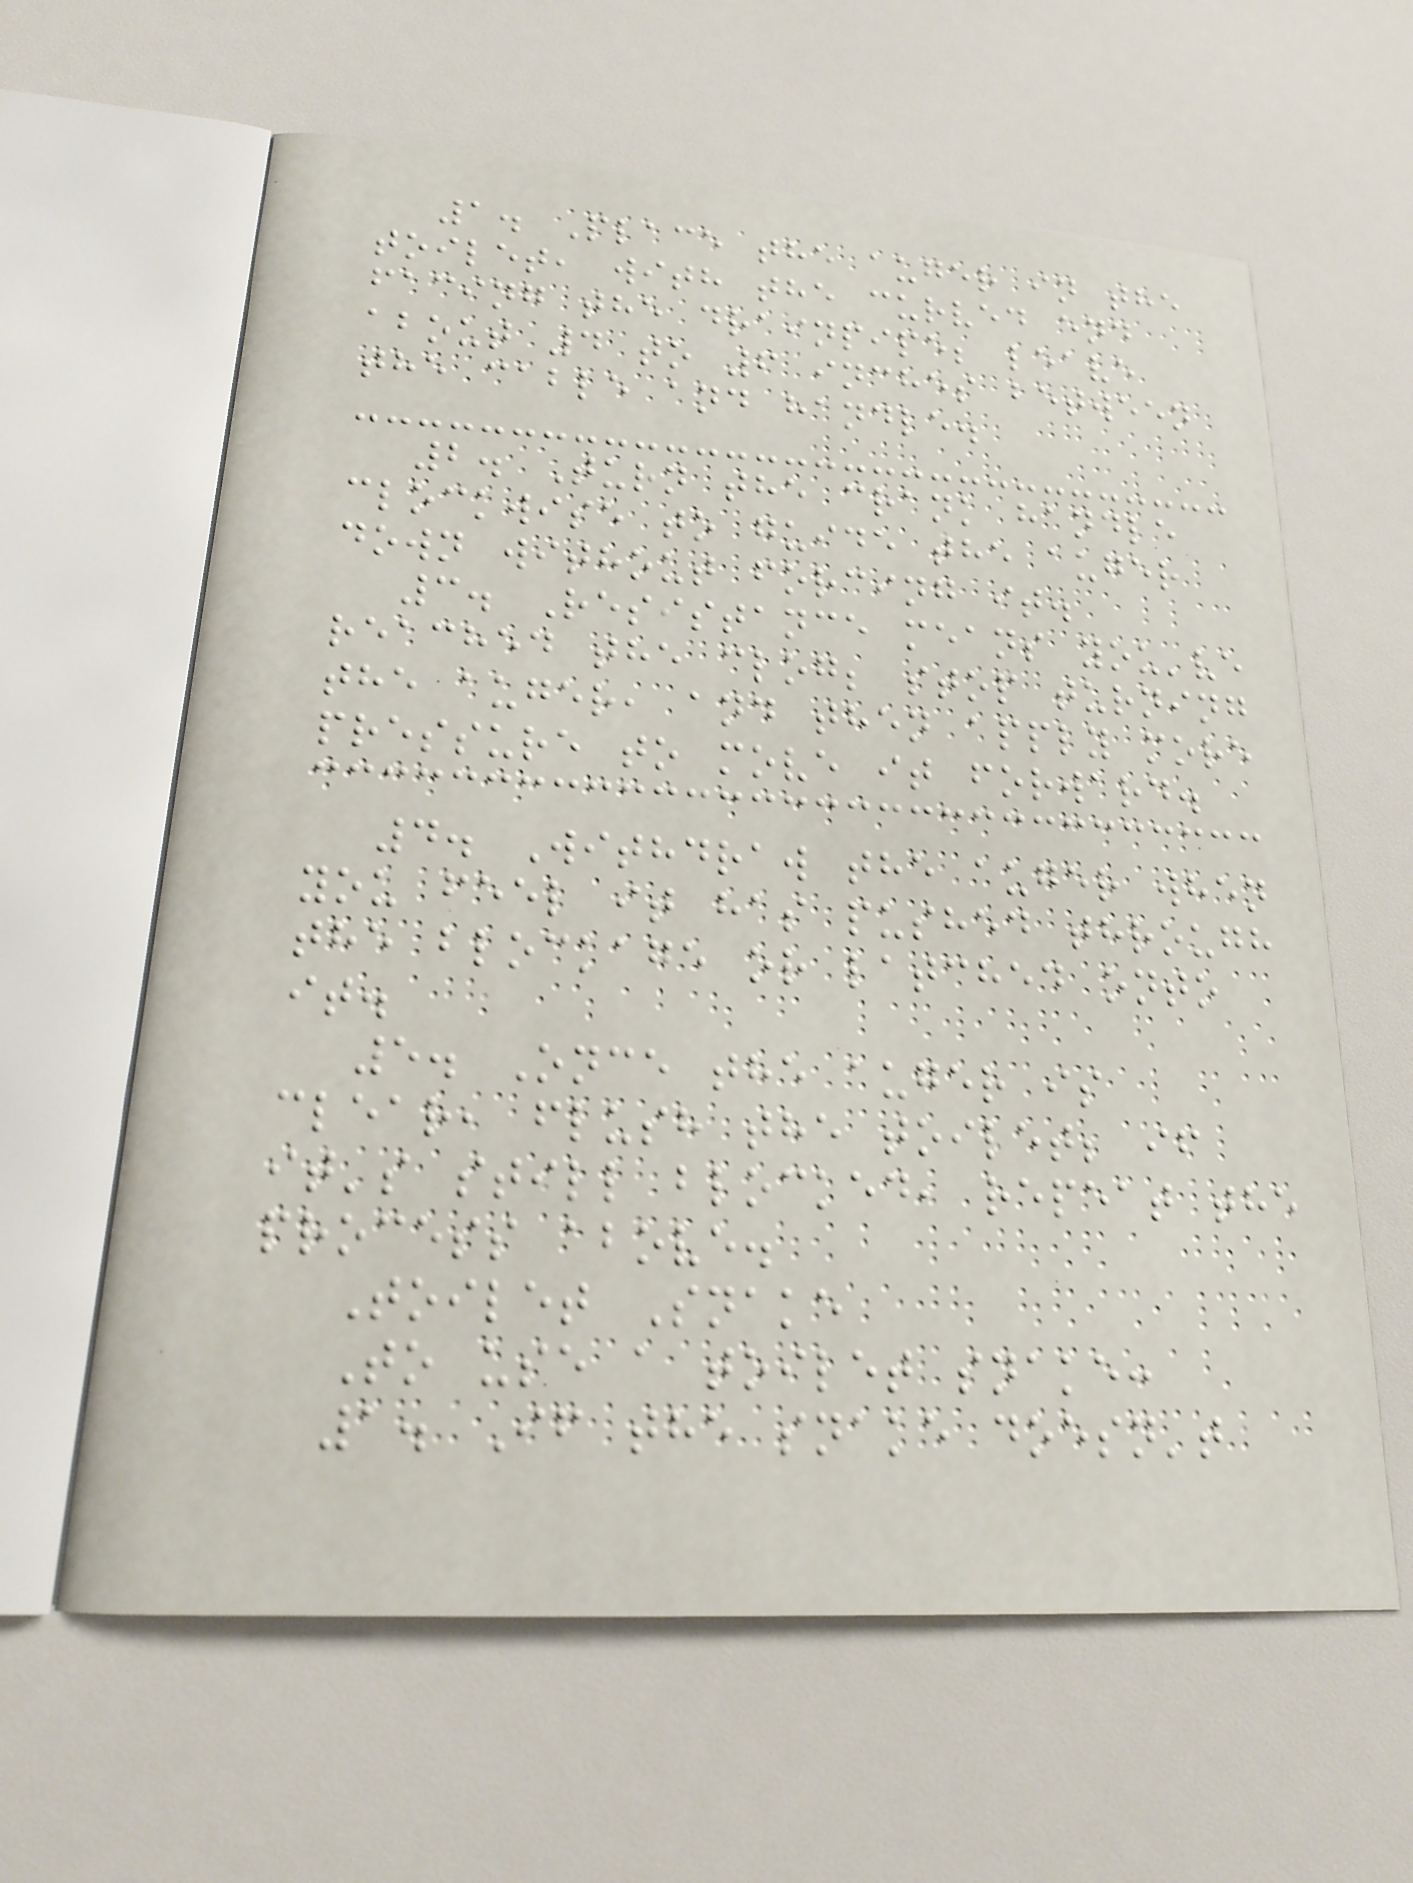1. Place the auger in the
toilet, with the curved end
facing the drainpipe; leave
about 4 to 6 inches between
the cable and handle.
2. Turn the crank handle
clockwise to guide the auger
down without forcing it.
3. Resistance means you've
reached the clog; stop turning
the auger, and then apply more
pressure to move it forward.
4. Withdraw the auger when
you feel it has pushed through
the blockage or latched onto
it.
5. Once the auger is
clear, flush the toilet; if
it's still blocked, repeat the
process above.
Toilet Snake
To use a toilet snake:
1. If the snake doesn't
